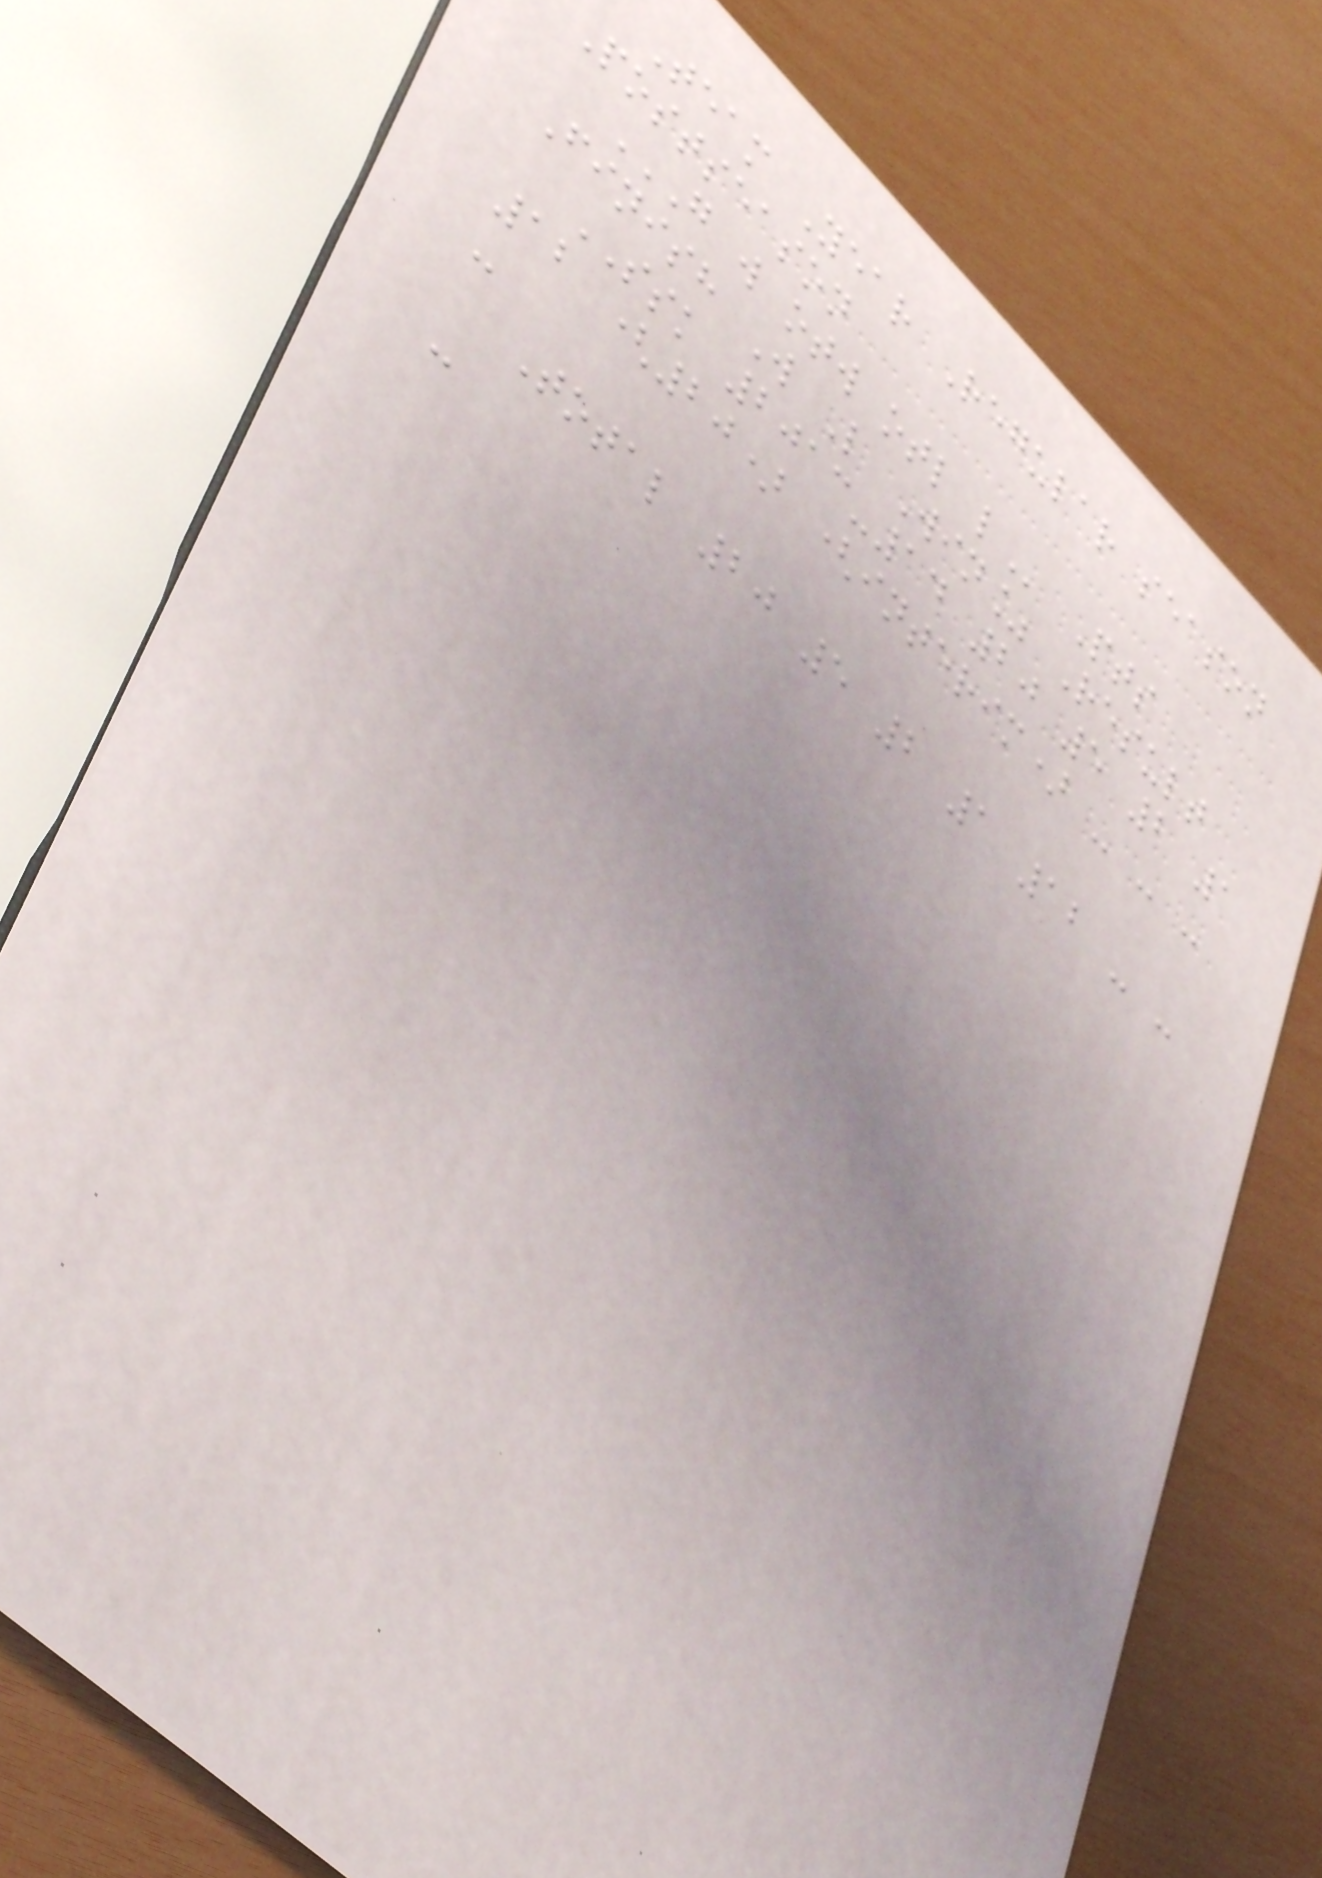Team Year Regular season
Postseason
G W OTW OTL L Pts
Finish W L Win% Result
SSK 2013-14 20 5 2 1
12 (20) (interim) - - -
-
Total 20 5 2 1 12 - -
-
